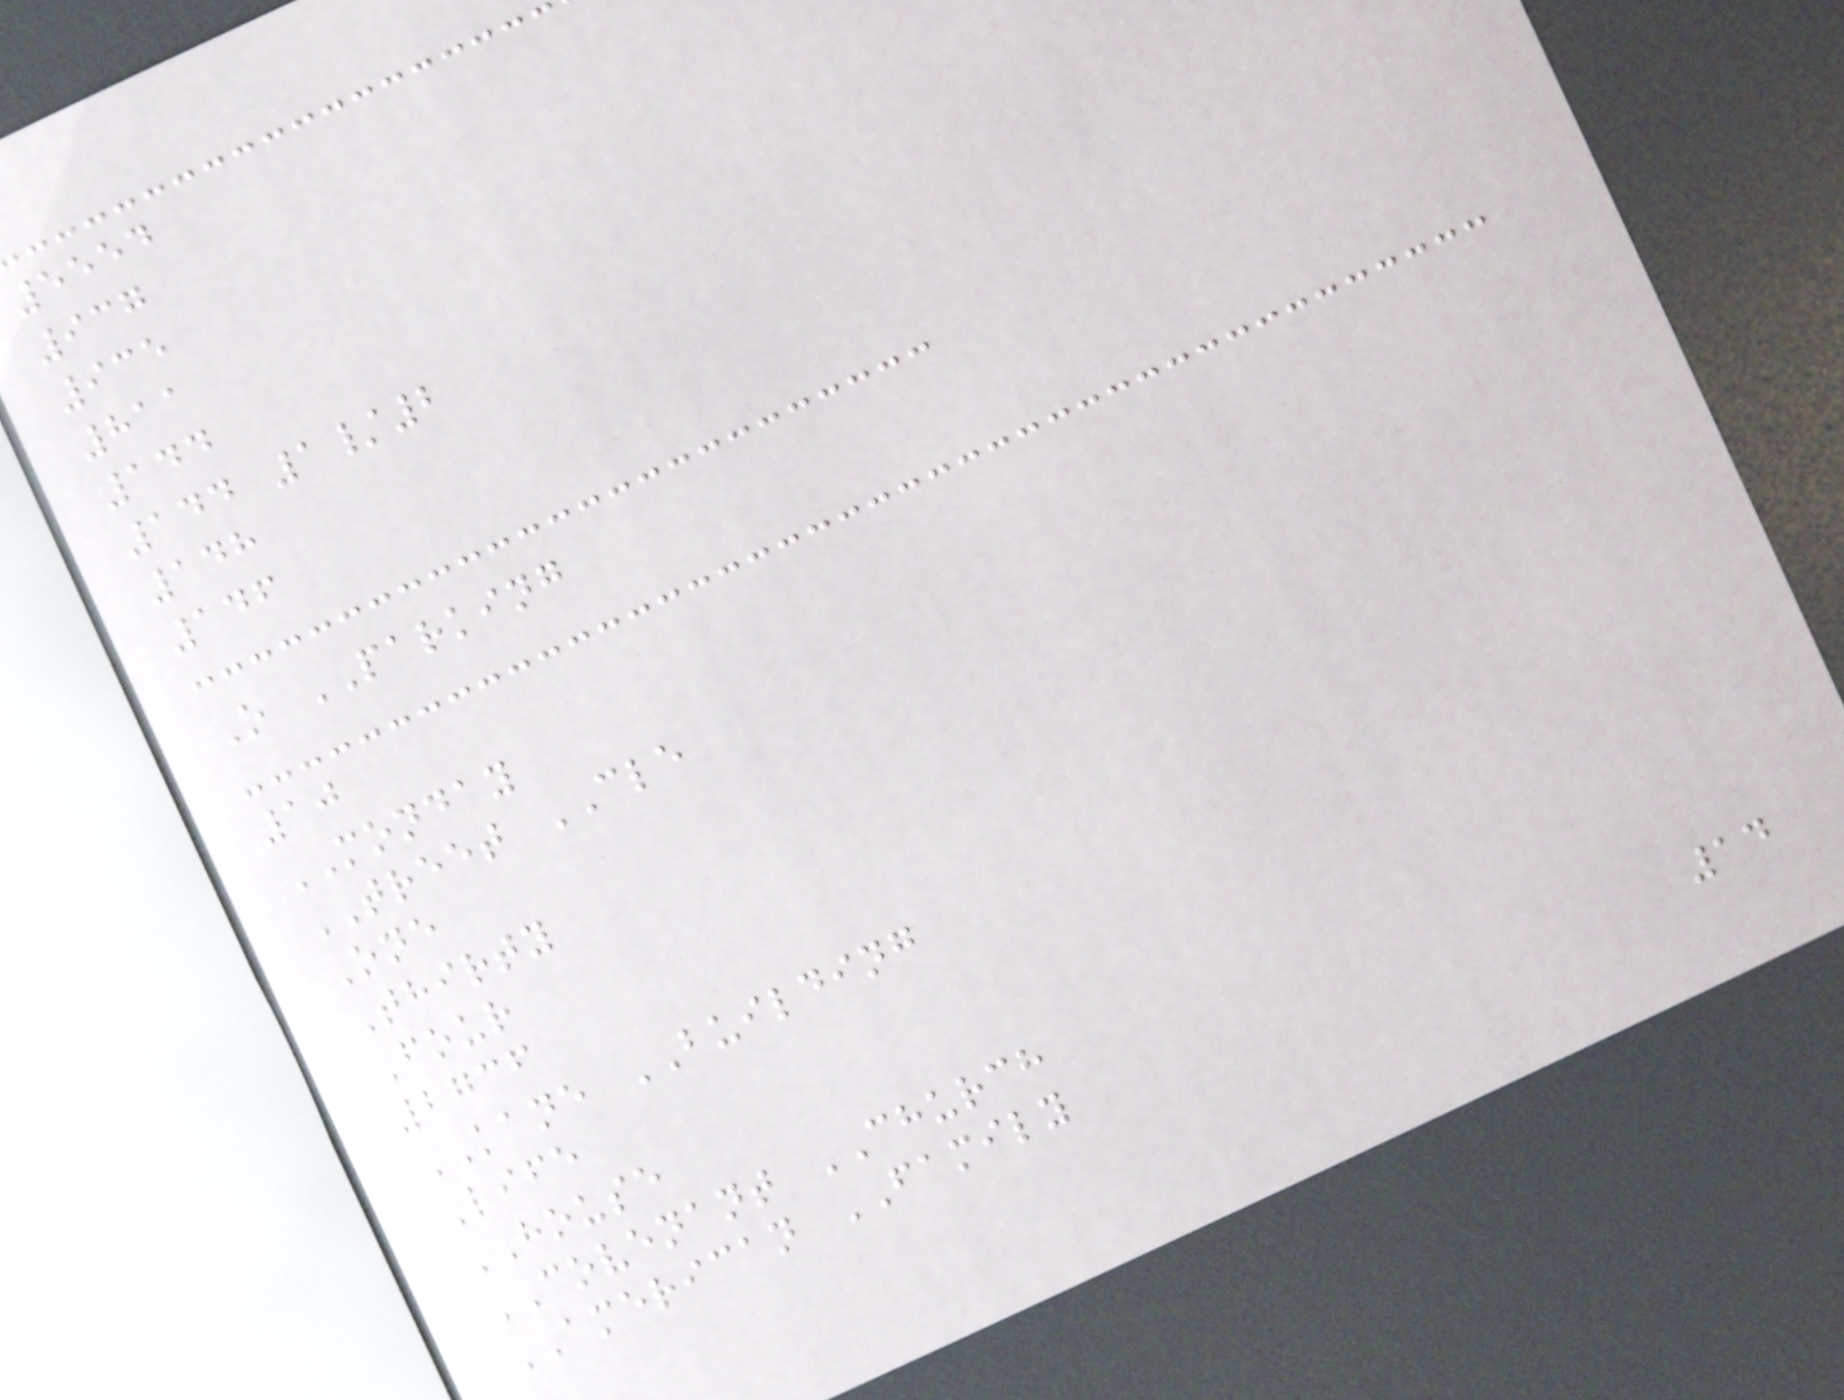5554
937
935
811
144
144 1/2
148
146
O PARKING
10
MONDAY
TREET CLE
One
Thirty
Four
2736
KANE BUILDING
Life
HOUSE
COVENANT CHURCH
AMERICAN FAMILY
14
